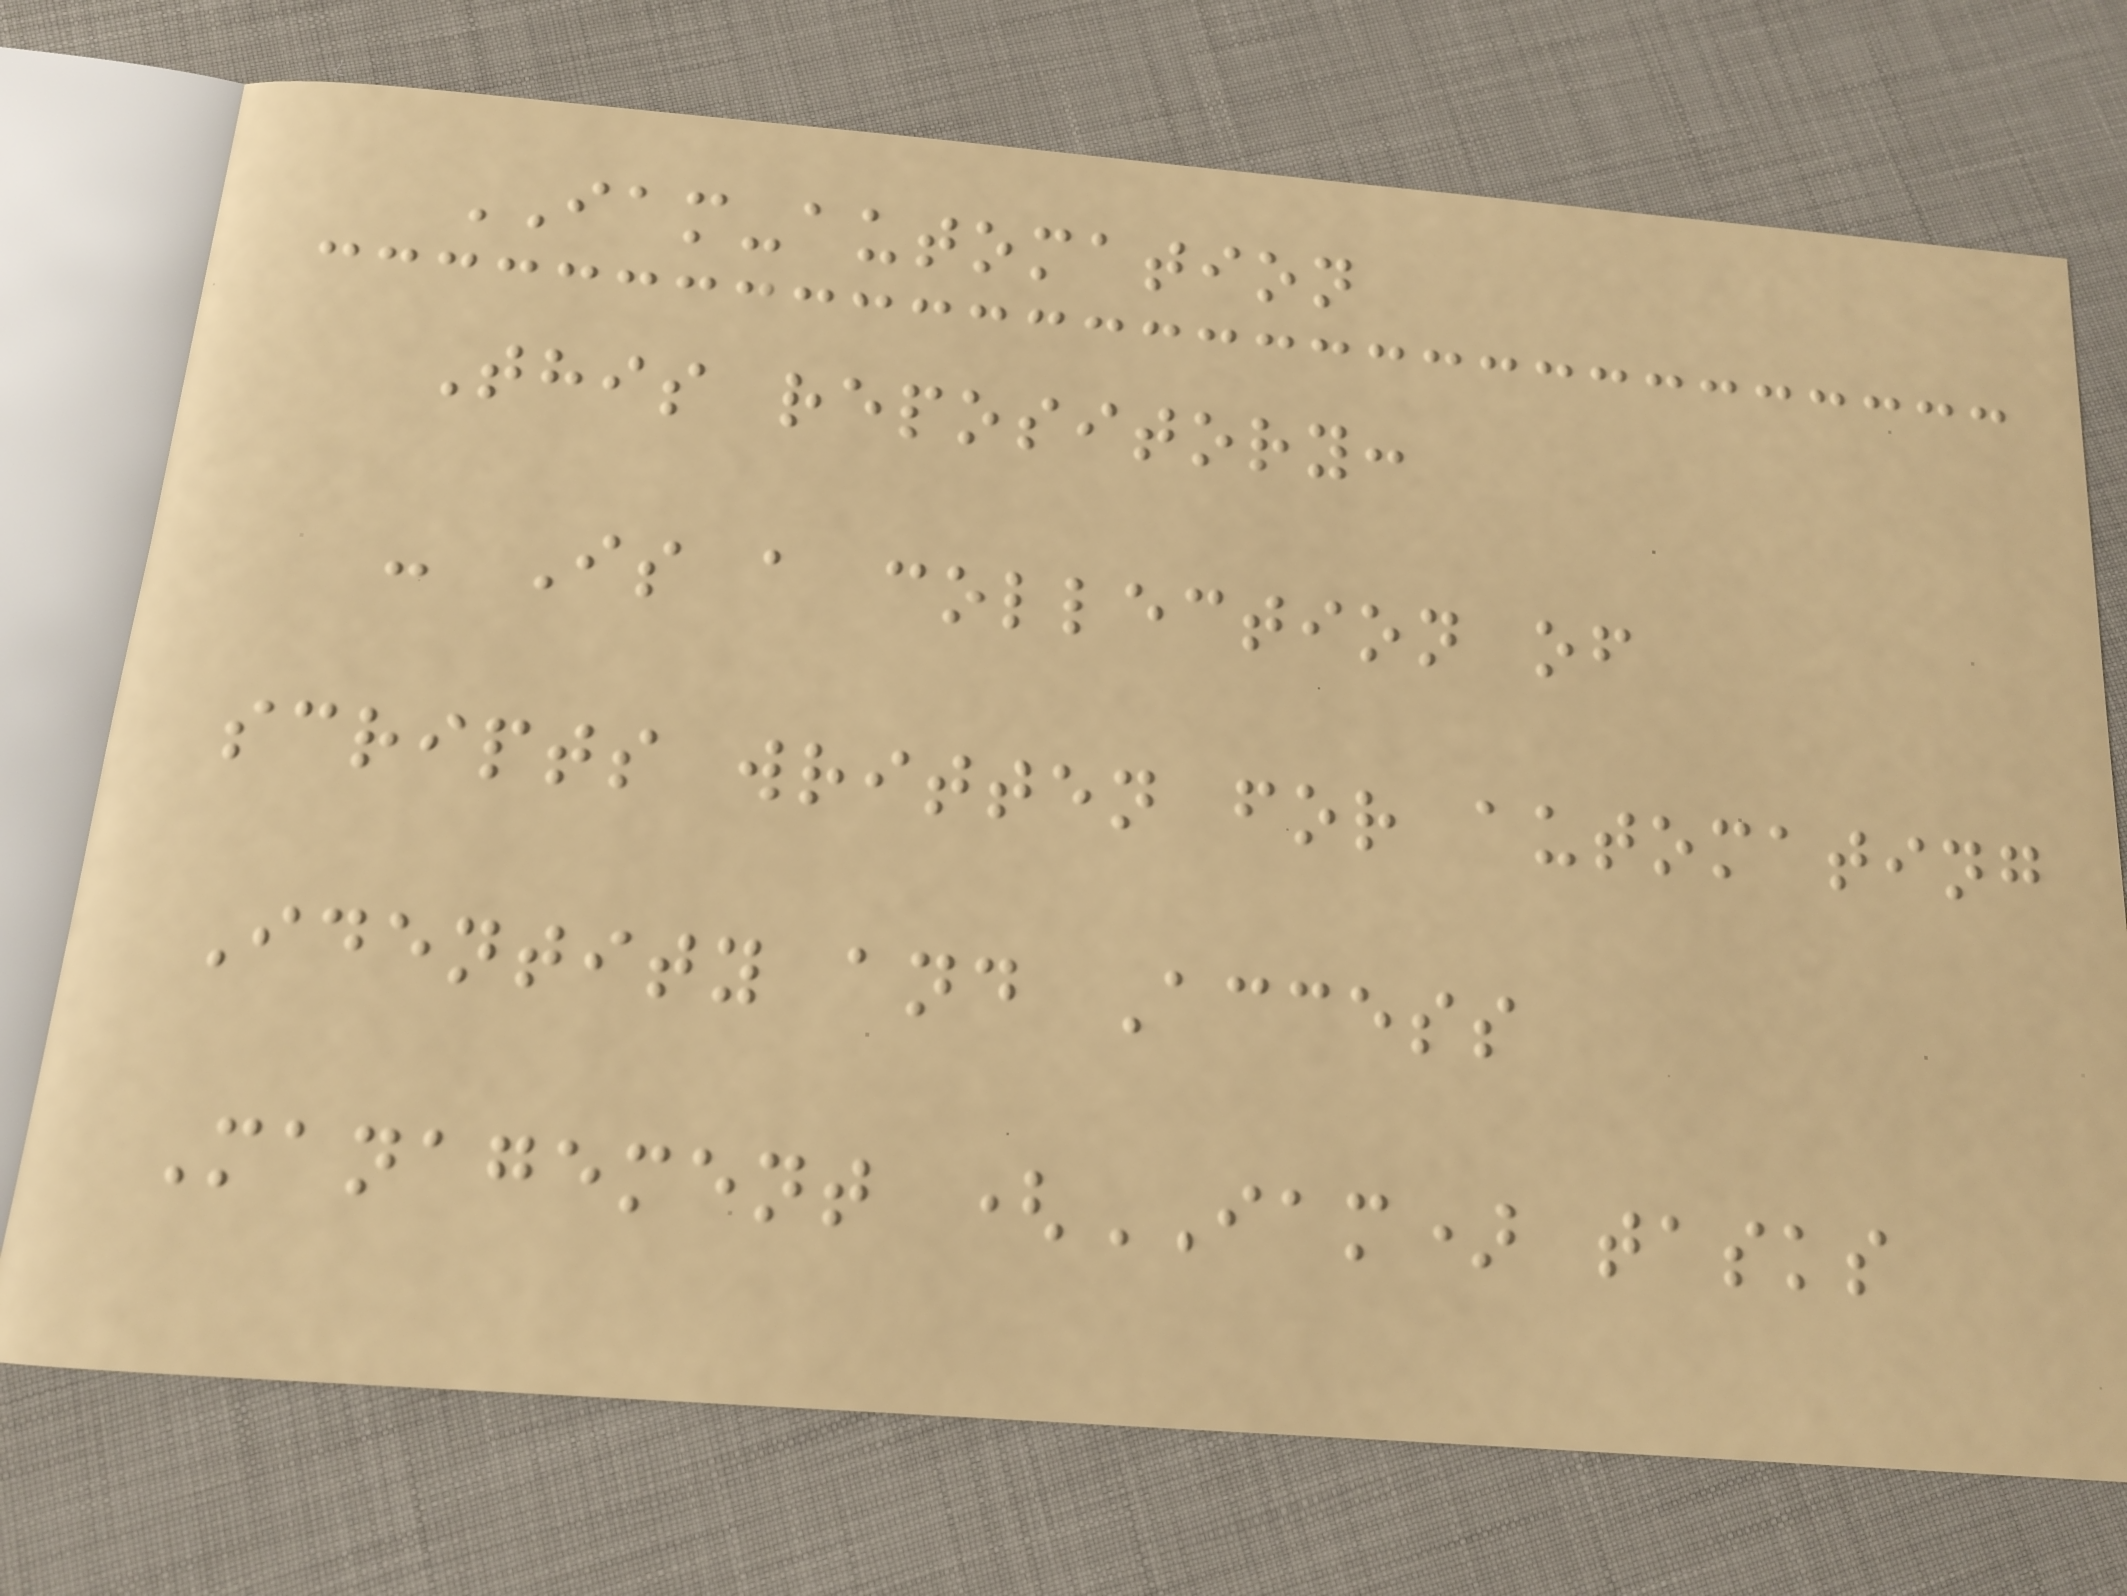IAM-automation
This repository:
- Is a collection of
scripts written for automating
Identity and Access
Management (IAM) tasks
